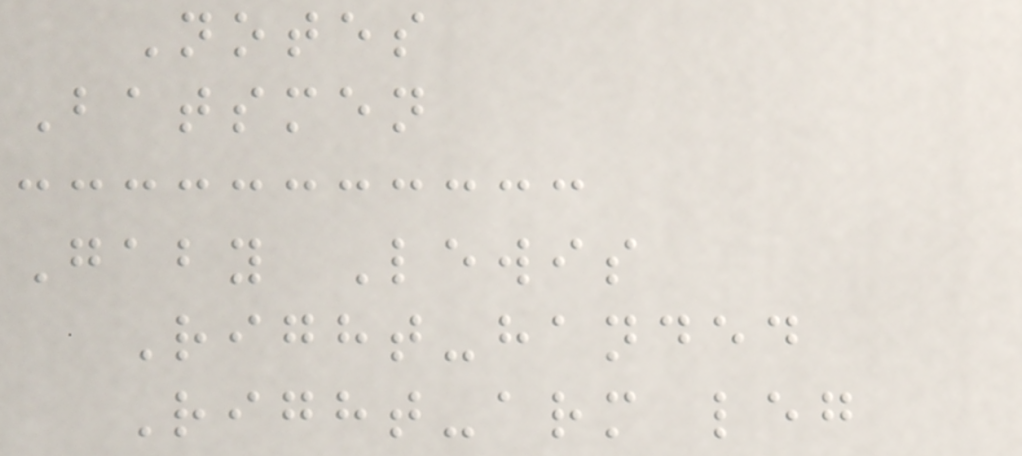Notes
Batsmen
Gaby Lewis
Right-handed
Right-arm leg
